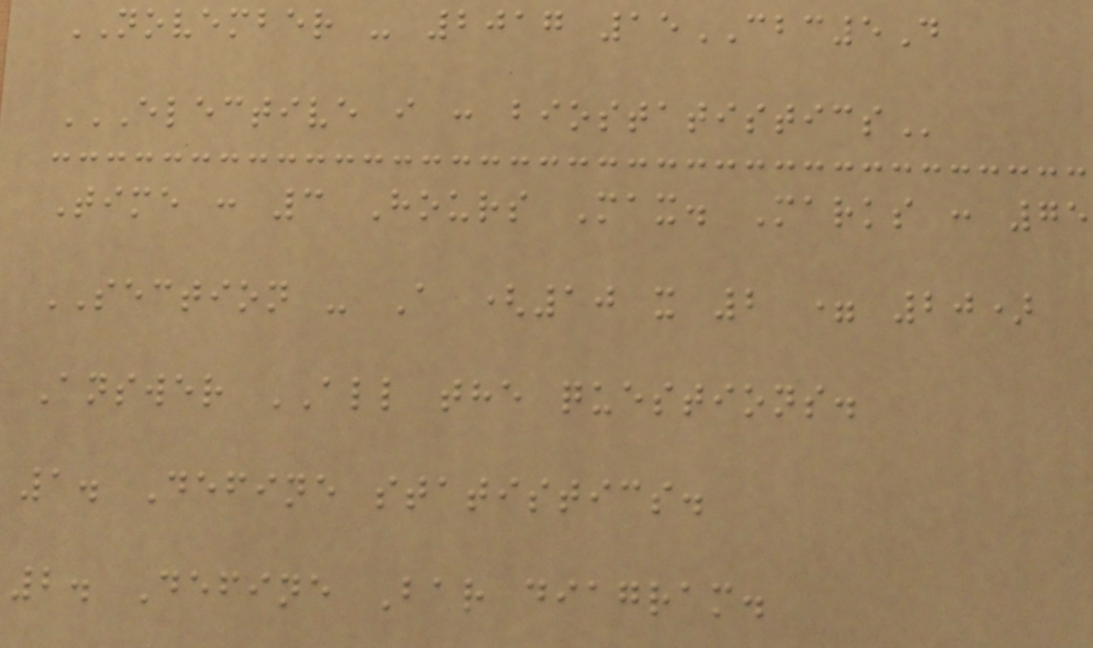NOVEMBER - 2017 15CBC5D
ELECTIVE I : BIOSTATISTICS
Time : 3 Hours Max. Marks : 75
SECTION - A (10 x 2 = 20)
Answer ALL the questions.
1. Define statistics.
2. Define Bar diagram.
